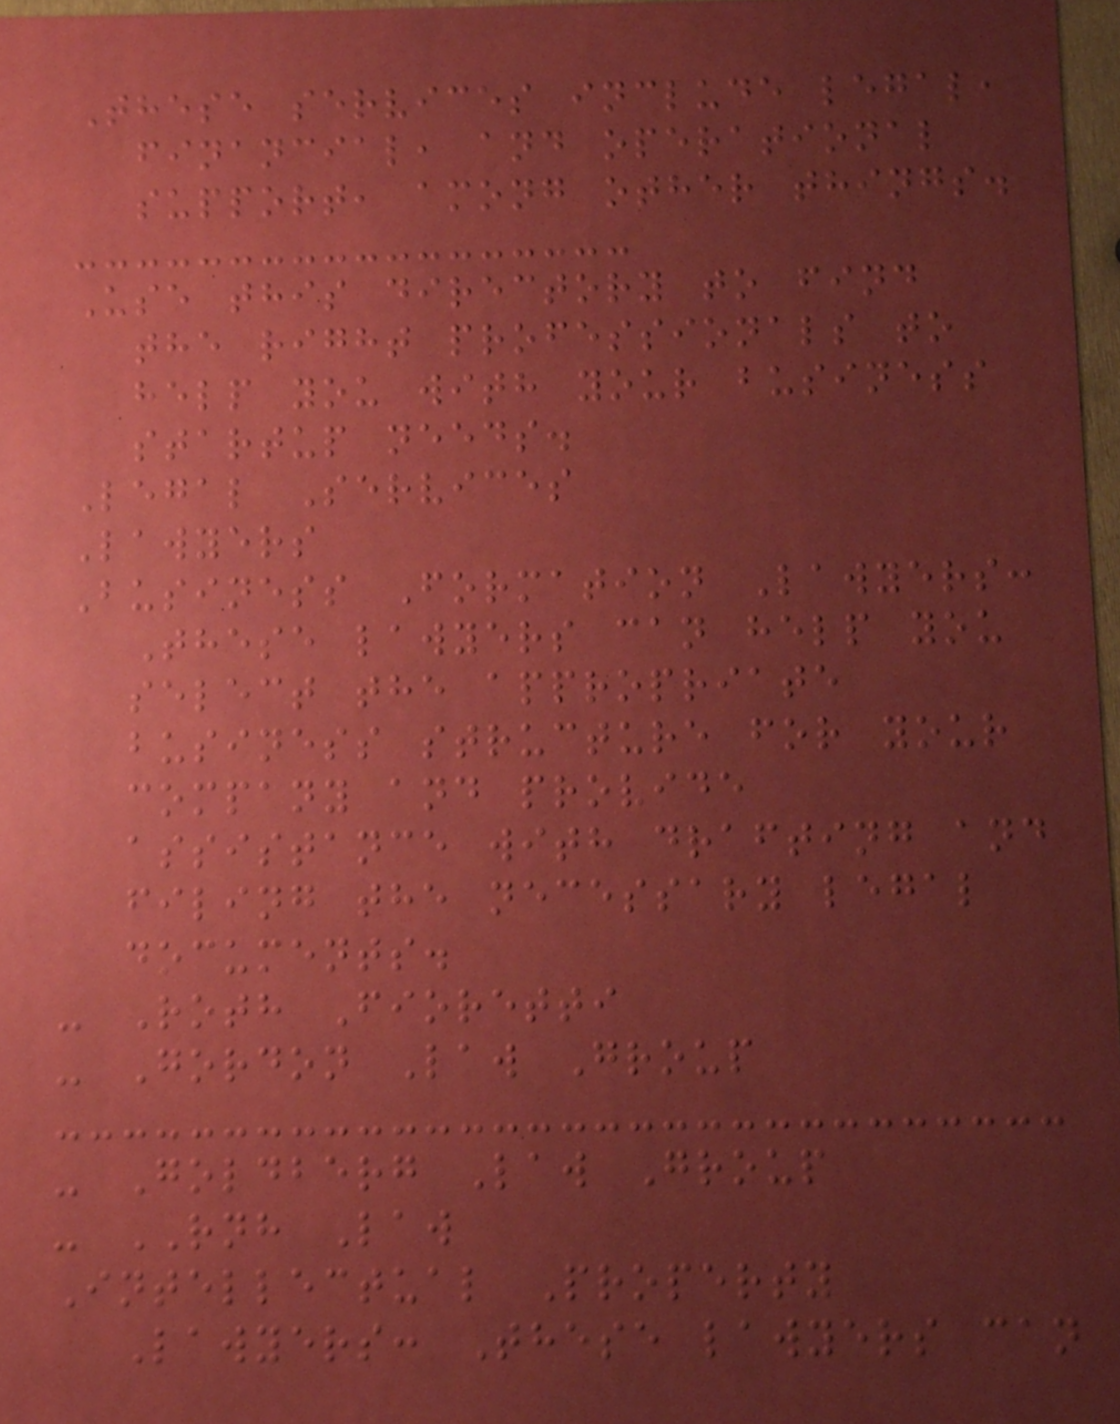These services include legal,
financial, and operational
support, among other things.
Use this directory to find
the right professionals to
help you with your business
startup needs.
Legal Services
Lawyers
Business Formation Lawyers:
These lawyers can help you
select the appropriate
business structure for your
company and provide
assistance with drafting and
filing the necessary legal
documents.
- Roth Fioretti
- Gordon Law Group
- Goldberg Law Group
- RNH Law
Intellectual Property
Lawyers: These lawyers can
